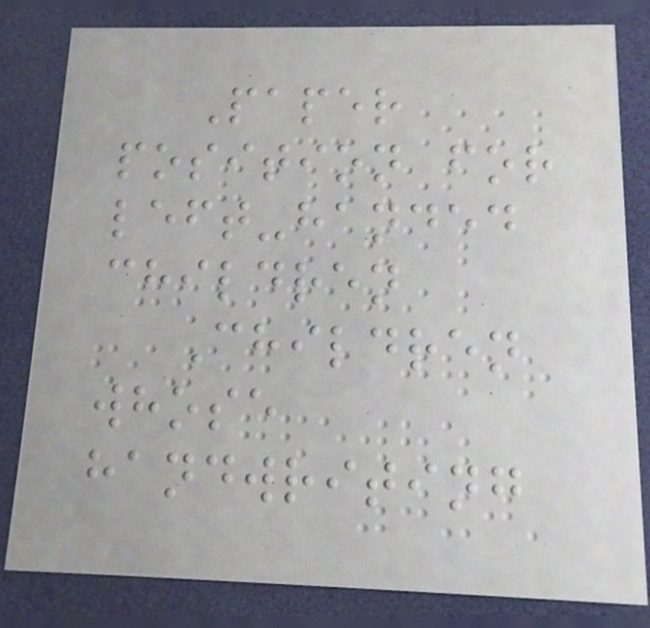Paper
position for
left-handed
children
Children
whose
handwriting
